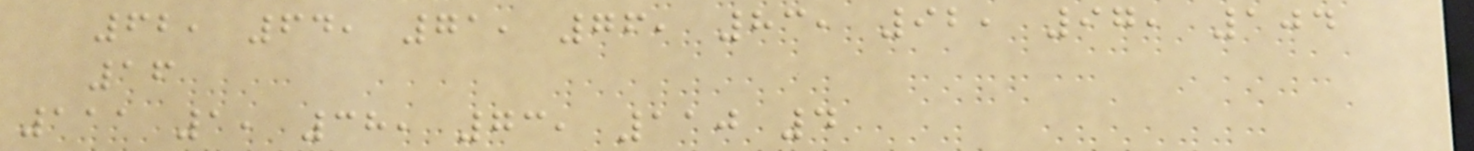62, 64, 71, 76, 83, 92, 97, 104
16
111 1, 38, 73, 110 4
